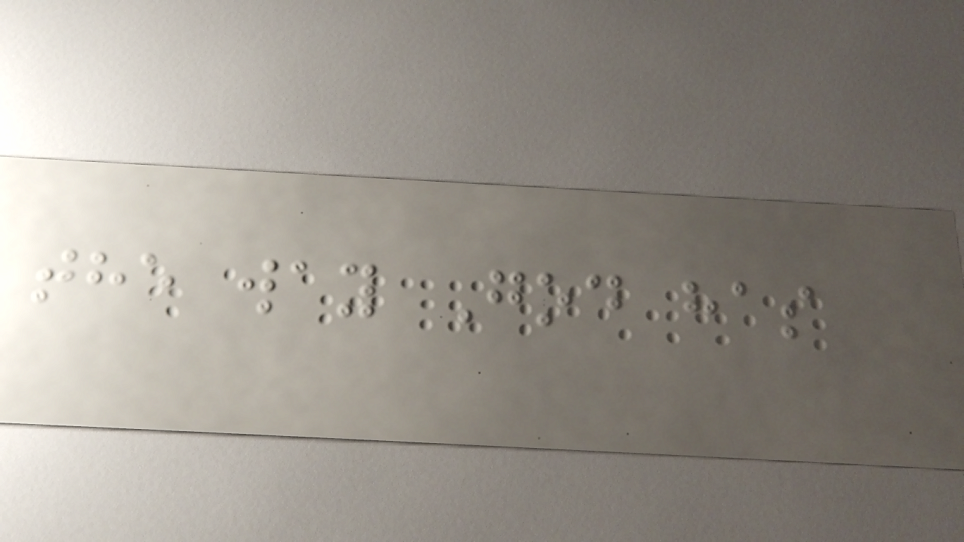the way God has
